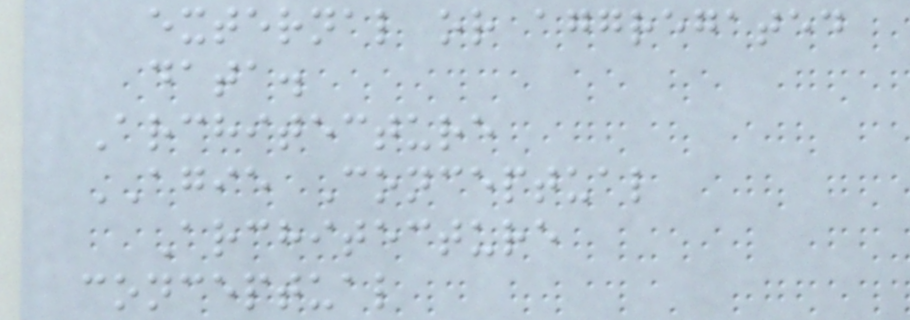external or aggregated
data.
Architecture
AGIE Conceptual
Architecture
conceptual
